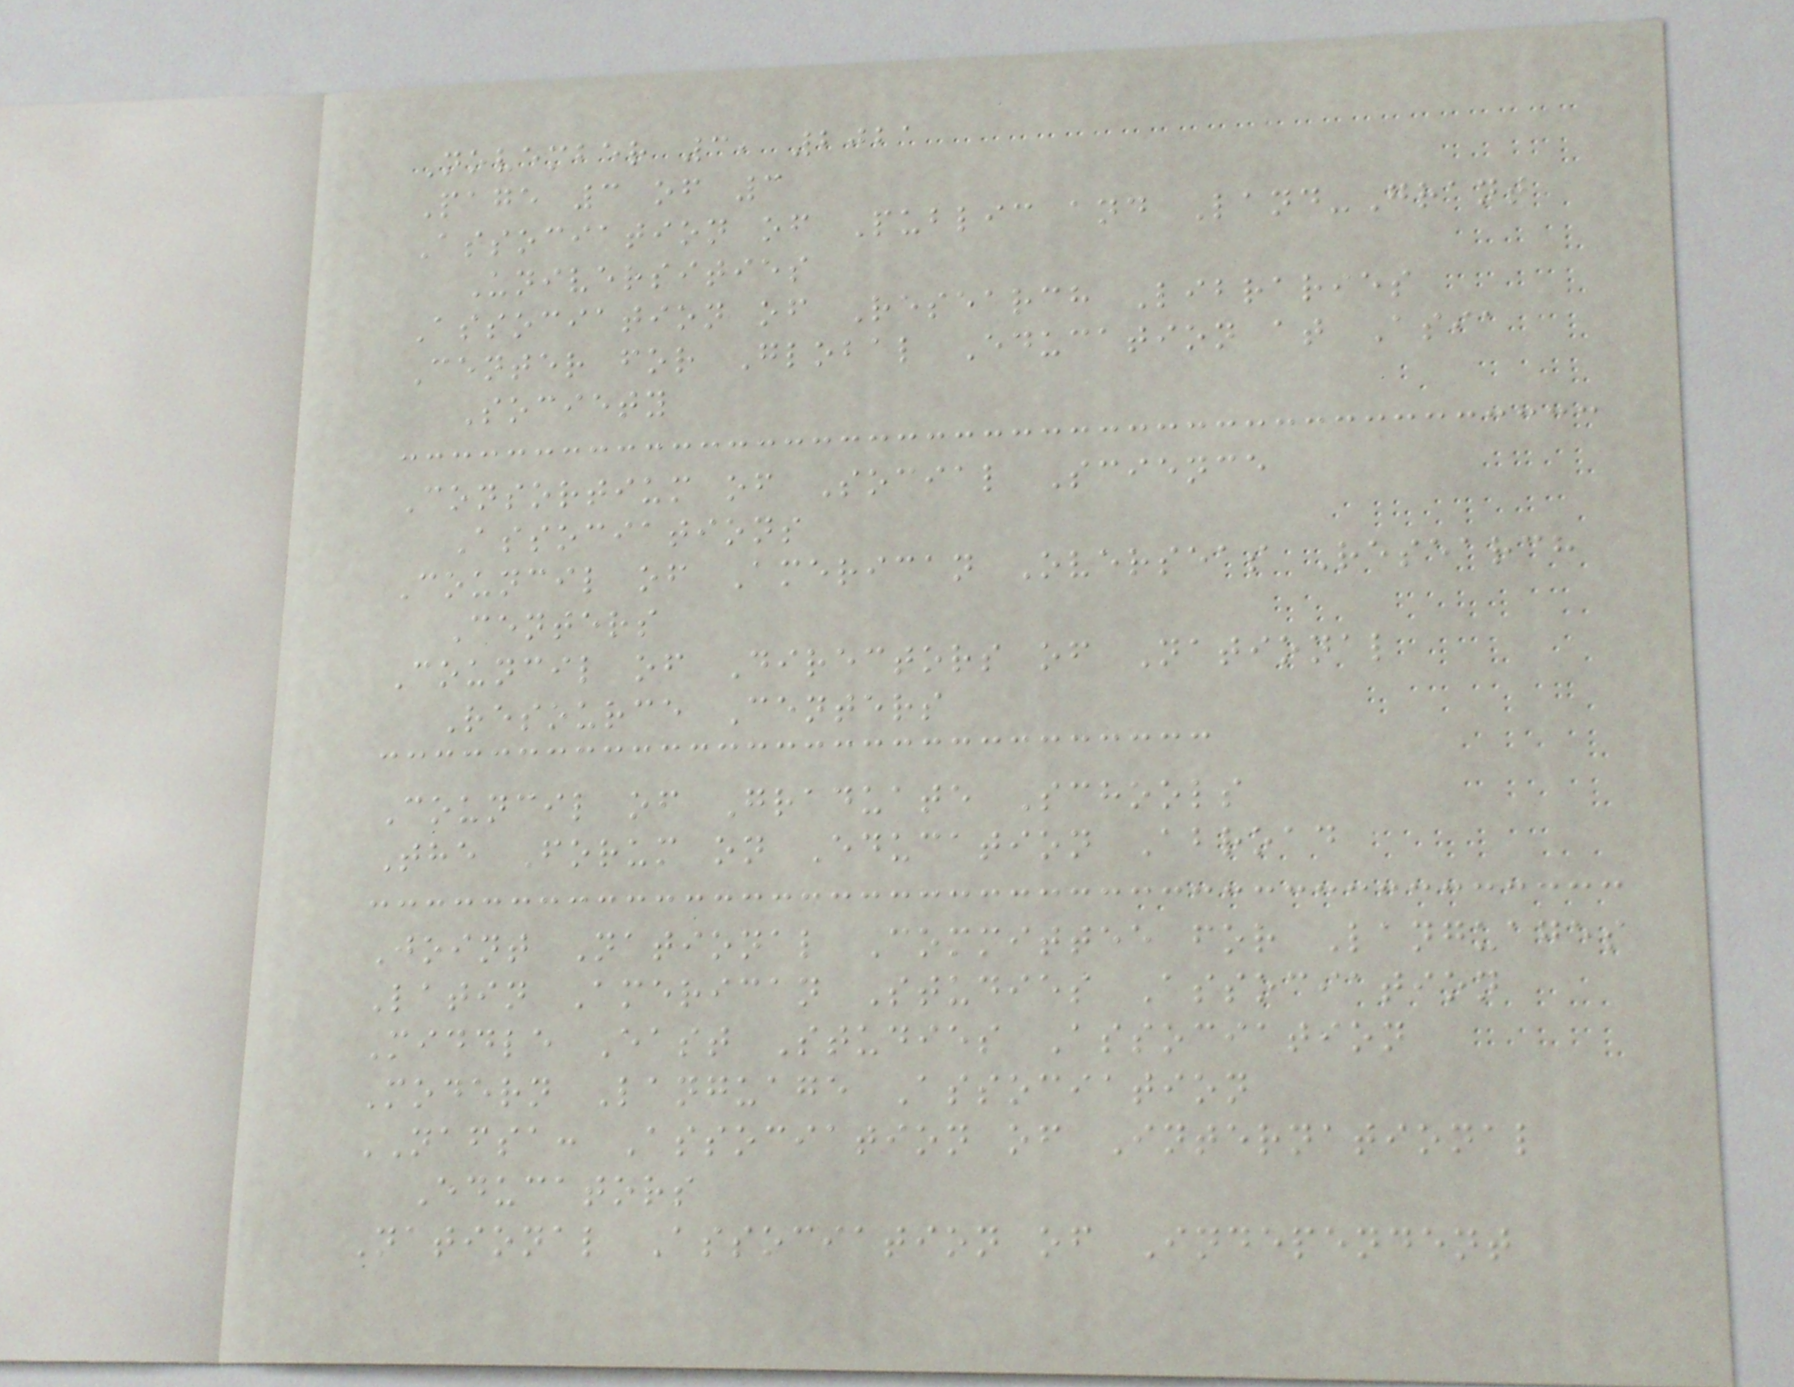November 3, 2021
Page 3 of 3
Association of Public and Land-Grant
Universities
Association of Research Libraries
Center for Global Education at Asia
Society
Consortium of Social Science
Associations
Council of American Overseas Research
Centers
Council of Directors of National
Resource Centers
Council of Graduate Schools
The Forum on Education Abroad
Joint National Committee for Languages
Latin American Studies Association
Middle East Studies Association
Modern Language Association
NAFSA: Association of International
Educators
National Association of Independent
